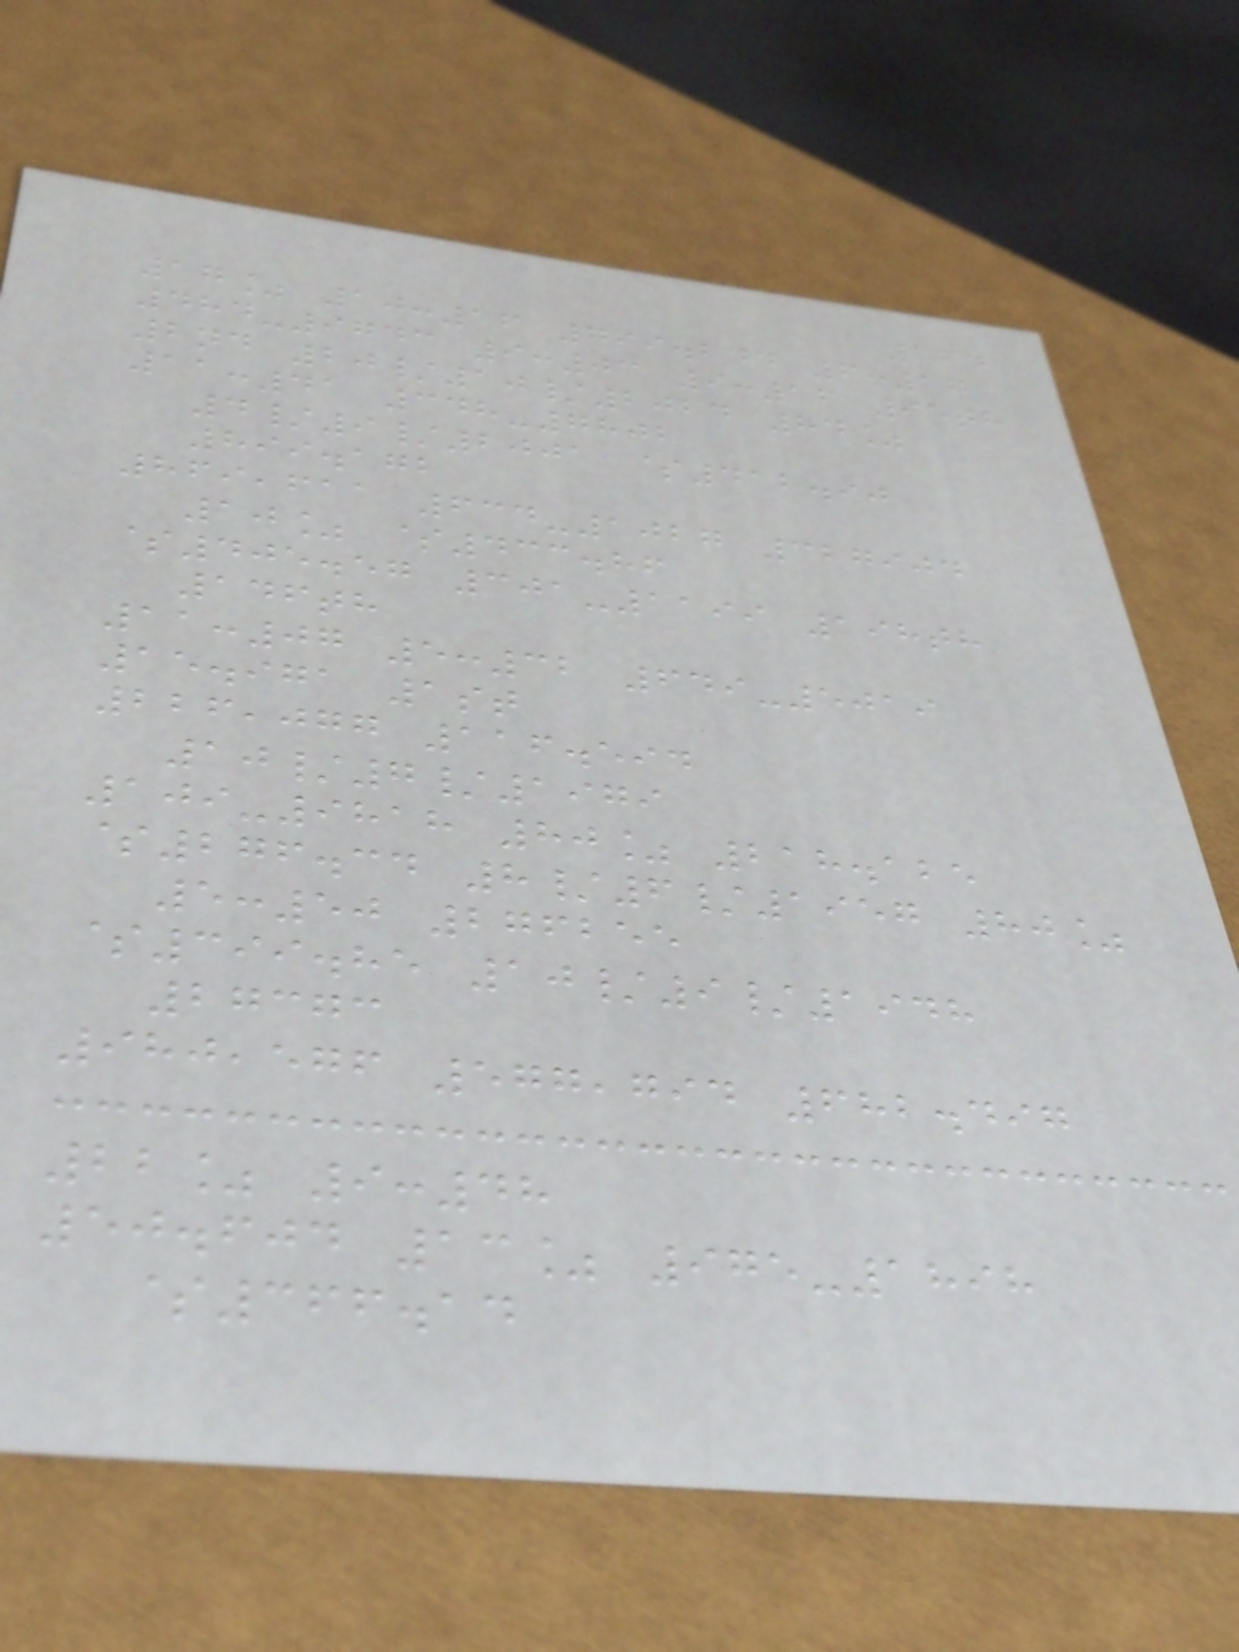164
17% 10:16 799.244 6:17
484-9743 9:03 9:16 95th
2nd 20/10/2024 84%
11:41 348-7802
4/9/2001 $412.90
899.172
869,611 634-1027 327904
10% $433.86
$405.57 301-1199 198th
146th
11:07 5:32 649-5019
15.971 1st
226,077 116.594
10/7/1979
109-9818 80% 218.125
$276.34 8/6/1957 80%
5:50 276255
$399.85 10/9/1948
27373
980,576 577,794 682.497
22% 9:48
50.604 13% 975-1898
$366.14
